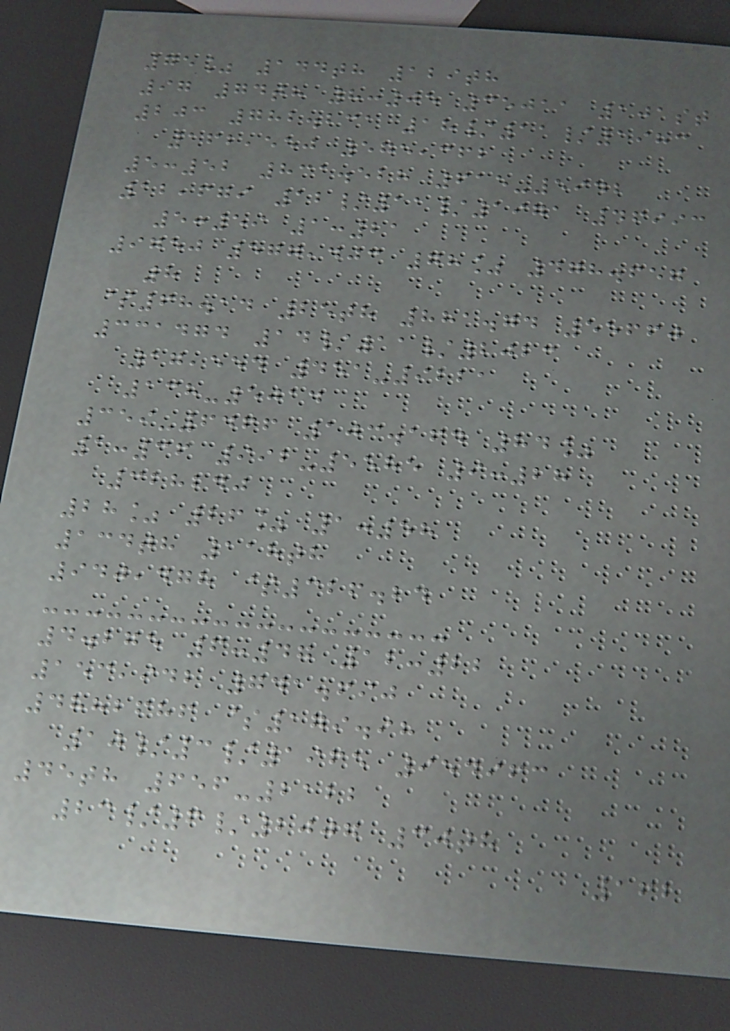75% 144th 129th
97 74th 8:05 35011 101st
203 782.231 18/11/1983
162,550 575,362
5:52 831.528 615-5942
12,679 12/11/1971 46993
5:59 1:21
9750 577,403 78% 478.657
8
$68.14 25th 881.74 55660
331474 14/11/2023
17,554 451-9221
138-5014
359-6466 103.164 84%
1:36 992-5585 9:28
328240
28% 26% 1:58
134th 118th
940,478 $326.24
4.275 6:47 12:22
153,942 741.690
4882686 $179.98
10/3/1965 954963
45th 656-2122
23/6/2007 30th
162
